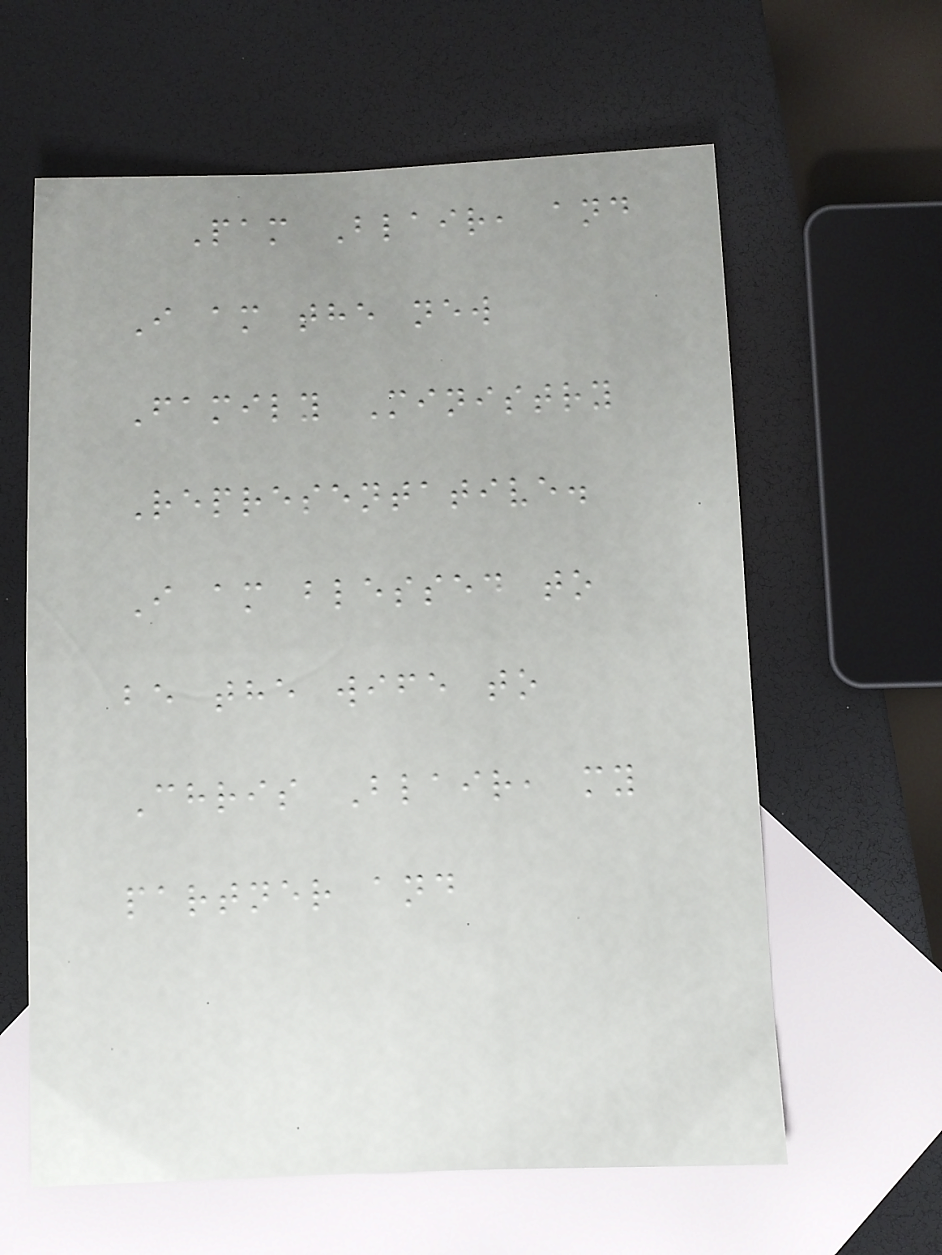Pam Blair, and
I am the new
Family Ministry
Representative.
I am blessed to
be the wife to
Chris Blair, my
partner and
